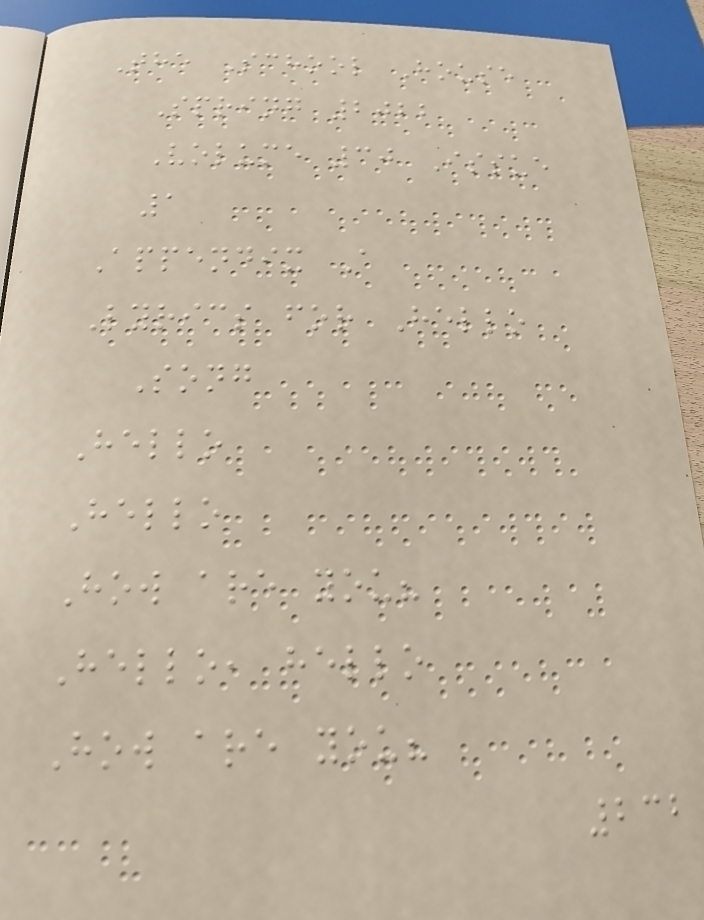The School House
Spring 2022
Volume 30 Issue
1
Appendix A
Lyrics for Hello
Song
Hello
Hello
How are you?
Hello, hello
How are you?
232
